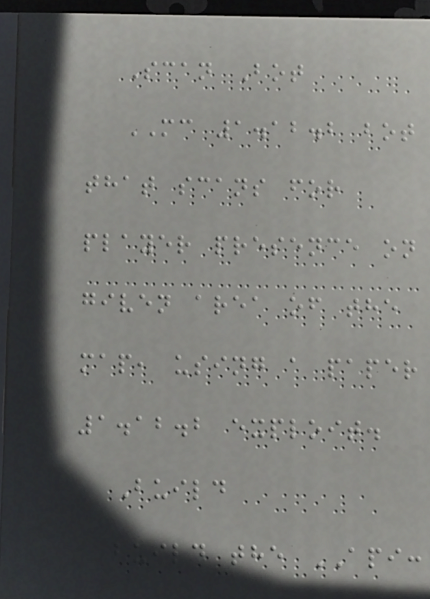Scan Bot
MC 1.12.2 bot
that scans for
player presence on
given area of the
map, using a paper
1.12.2 exploit.
Build
build the API:
